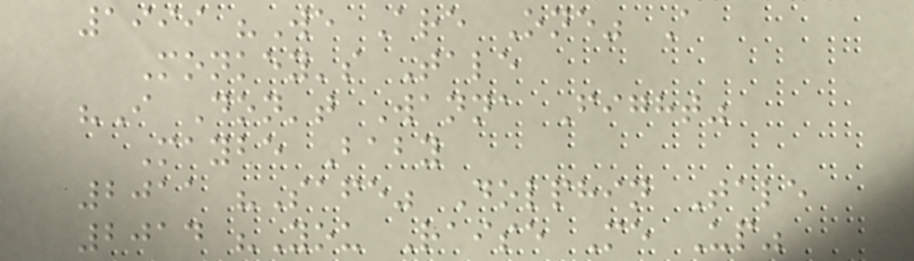1999 "We Are One" A
Monkey's Tale
"I Don't Wanna Fight"
Maybe Baby
2011 "Safe" Dolphin Tale
2014 "You Raise Me Up"
